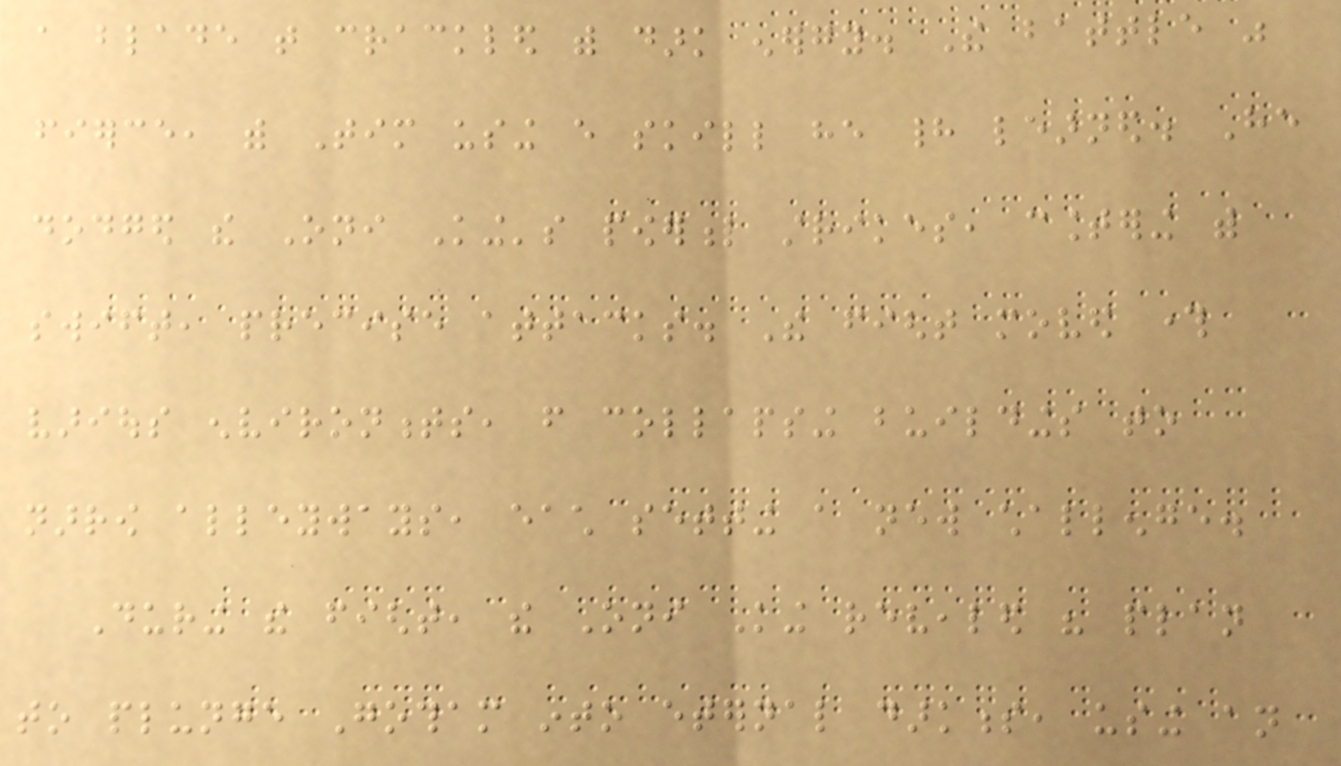a blade that crackled with dark energy. The battle was
fierce, with Tim using every skill he had learned. He
dodged the Oni King's powerful strikes, countering with
swift, precise attacks. The fight moved through
various environments, from collapsing buildings to
narrow alleyways, each setting a new challenge.
During the fight, the Oni King revealed his plan
to plunge Gotham into eternal darkness, using an
